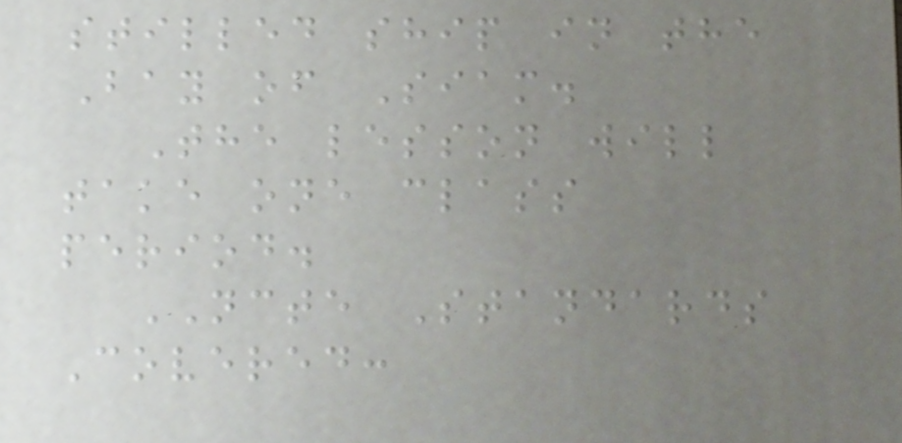stilled ship in the
Bay of Siam.
The lesson will
take one class
period.
NCTE Standards
Covered:
